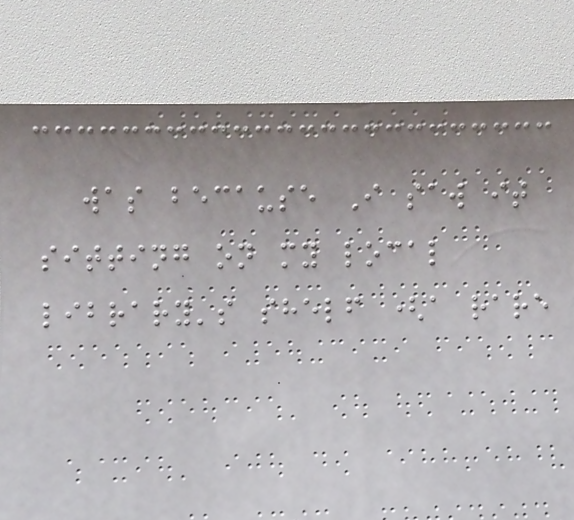was because I saw it
sitting on my local
library's shelf (a rare
